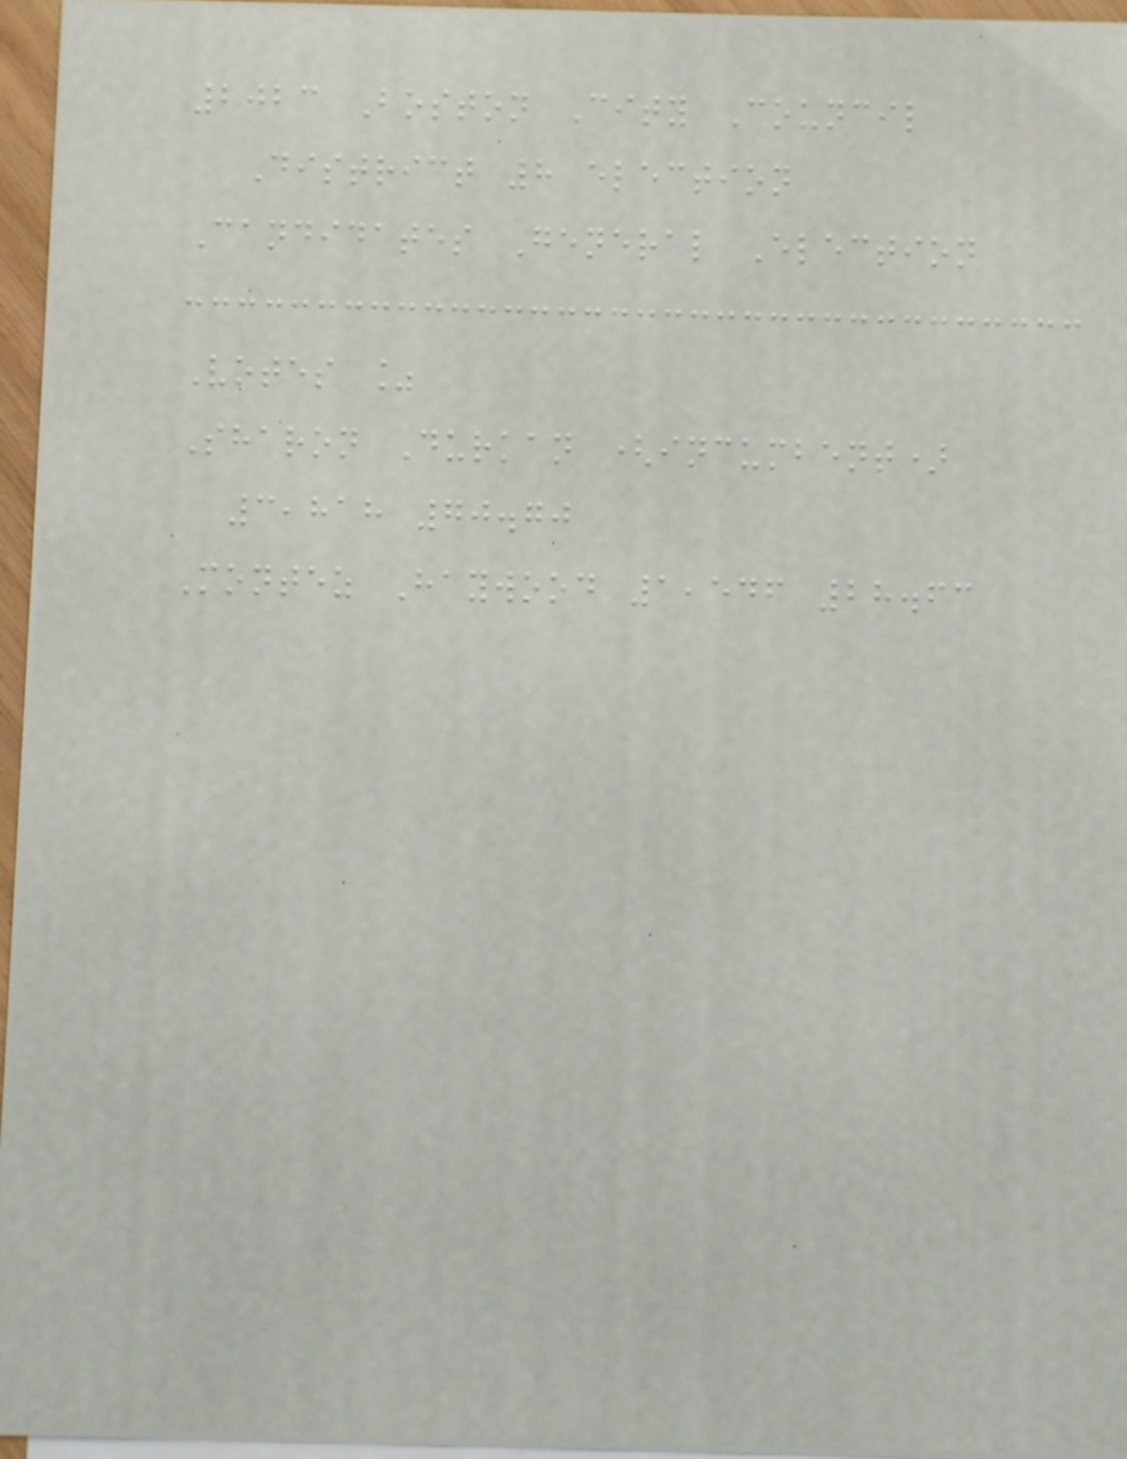2023 Boston City Council
District 8 election
Candidates General Election
Votes %
Sharon Durkan (incumbent)
3,818 70.70
Montez Haywood 1,546 28.63
